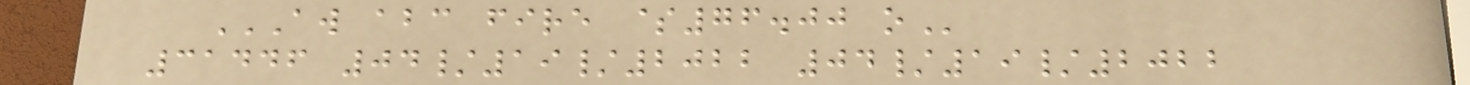AW ABC FIRE $76.00 O
31446 04/19/2022 04/19/2022
